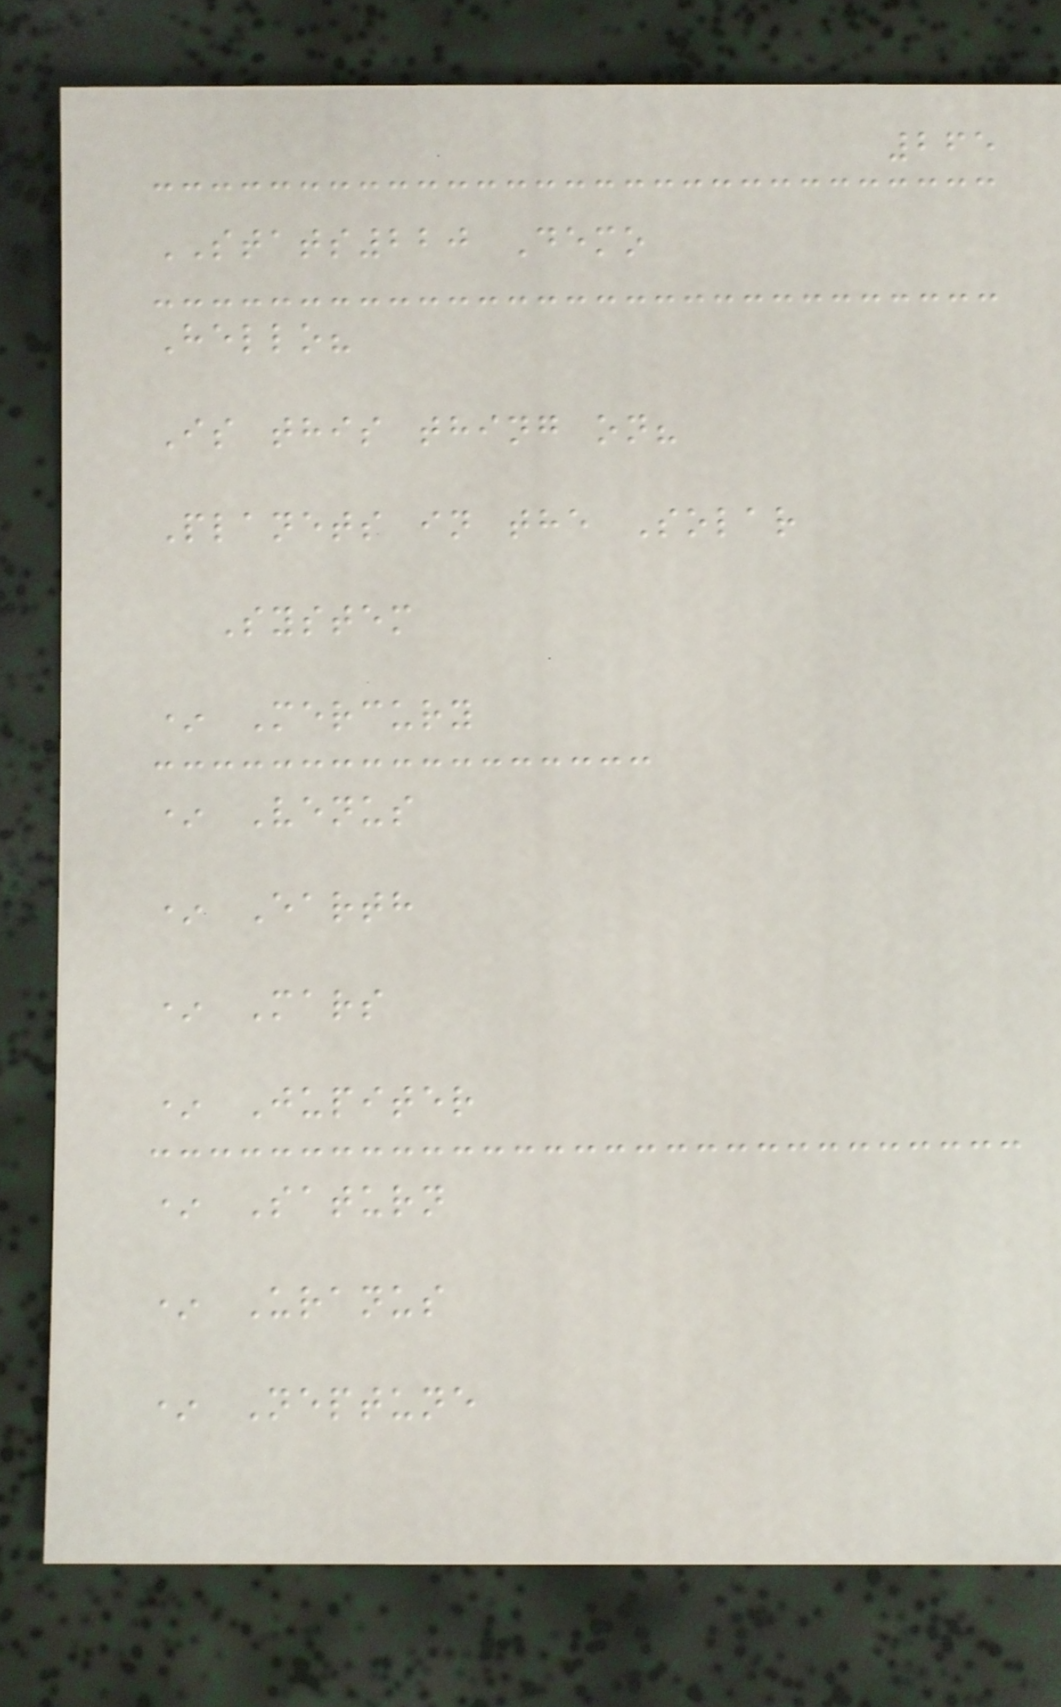265
STATS220 Demo
Hello?
Is this thing on?
Planets in the Solar
System
* Mercury
* Venus
* Earth
* Mars
* Jupiter
* Saturn
* Uranus
* Neptune
